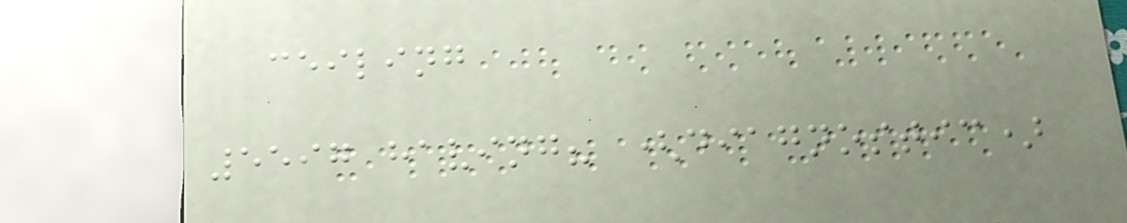ceiling
5597 having? (diagnostic)
